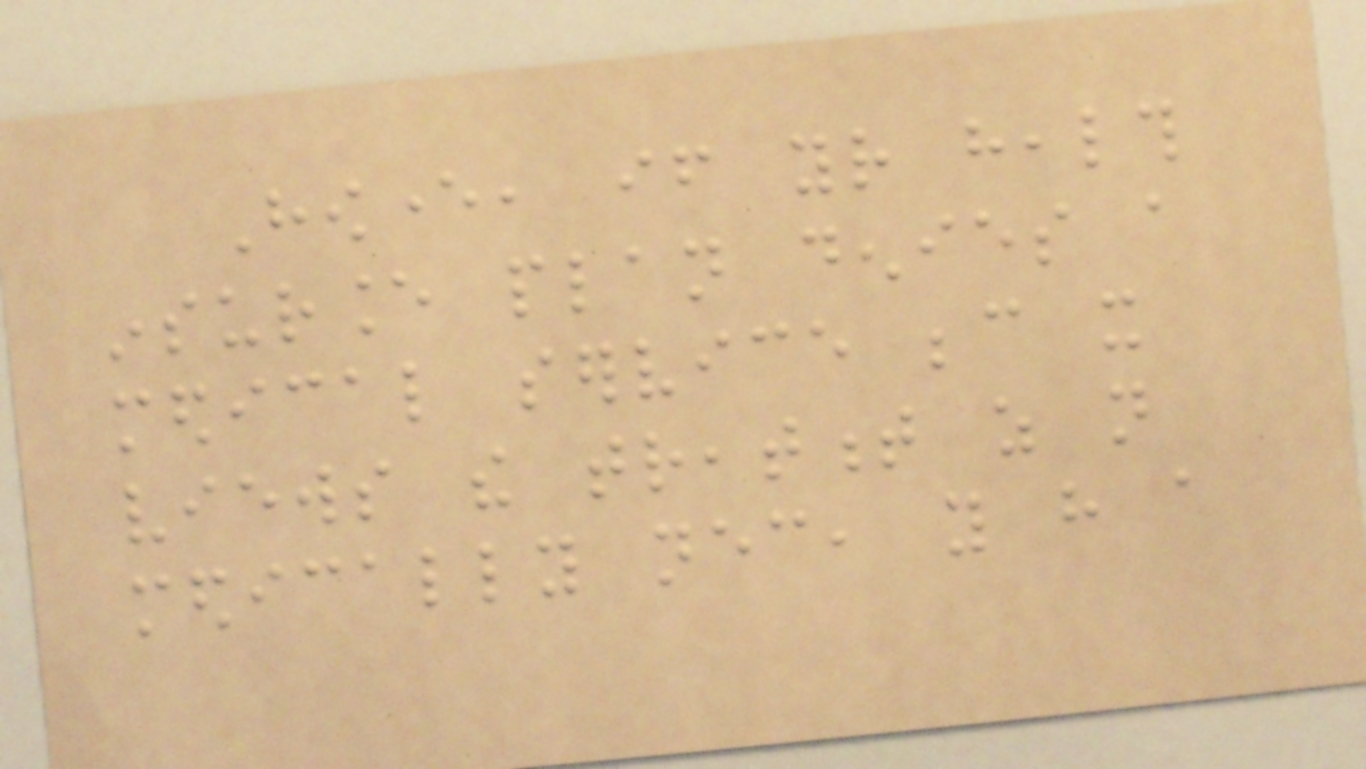However, if your health
insurance plan denies a
medical service because it
views the treatment as not
medically necessary, you have a
